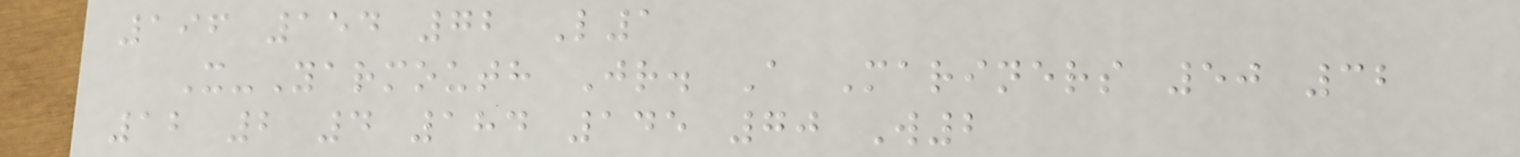196 154 72 L1
X-Yarmouth Jr. A Mariners 50 32
12 2 4 184 145 70 W2
